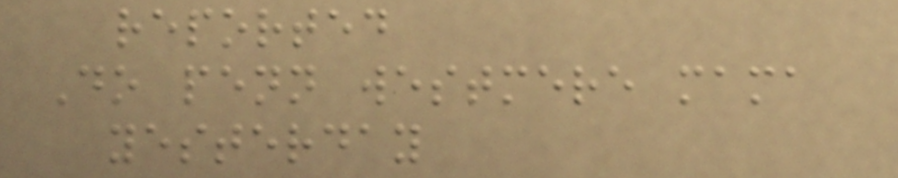reported
Do penn westmere mama
yesterday
